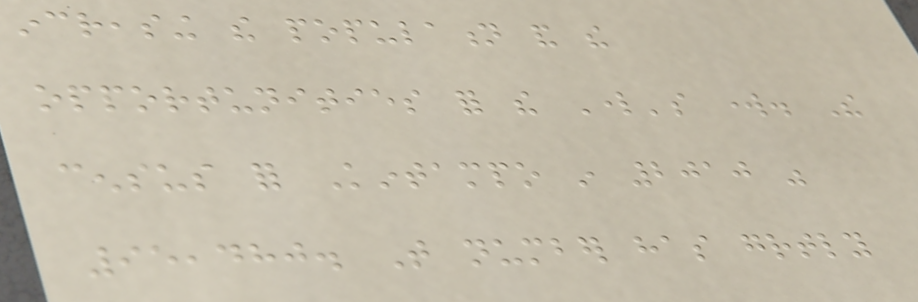increasing the population and the
opportunities for the Lord's work. The
census for Kintampo in 2010 was
95,480. That number has greatly
